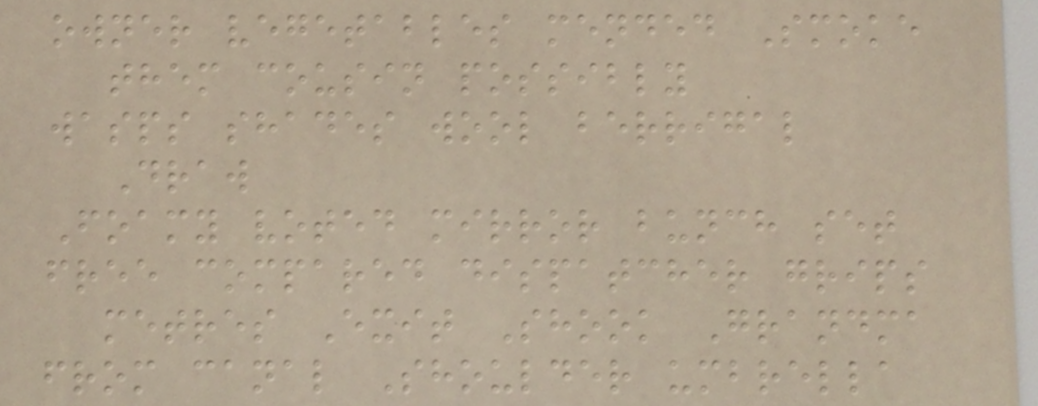owner vegetables mended Smoke
them cousin possibly
wasps shades wool berrigal
Draw
Foamy voted mirror bunch set
free compared dispatcher grips
metres Exit Shook Grandma
from canal Shoulder umbrella
